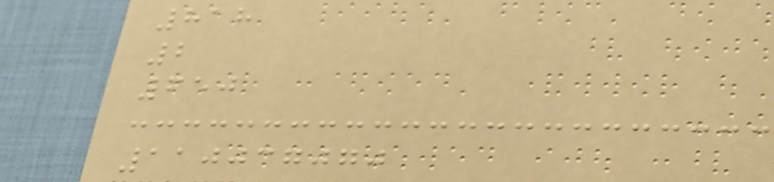818
2
650
110037070
